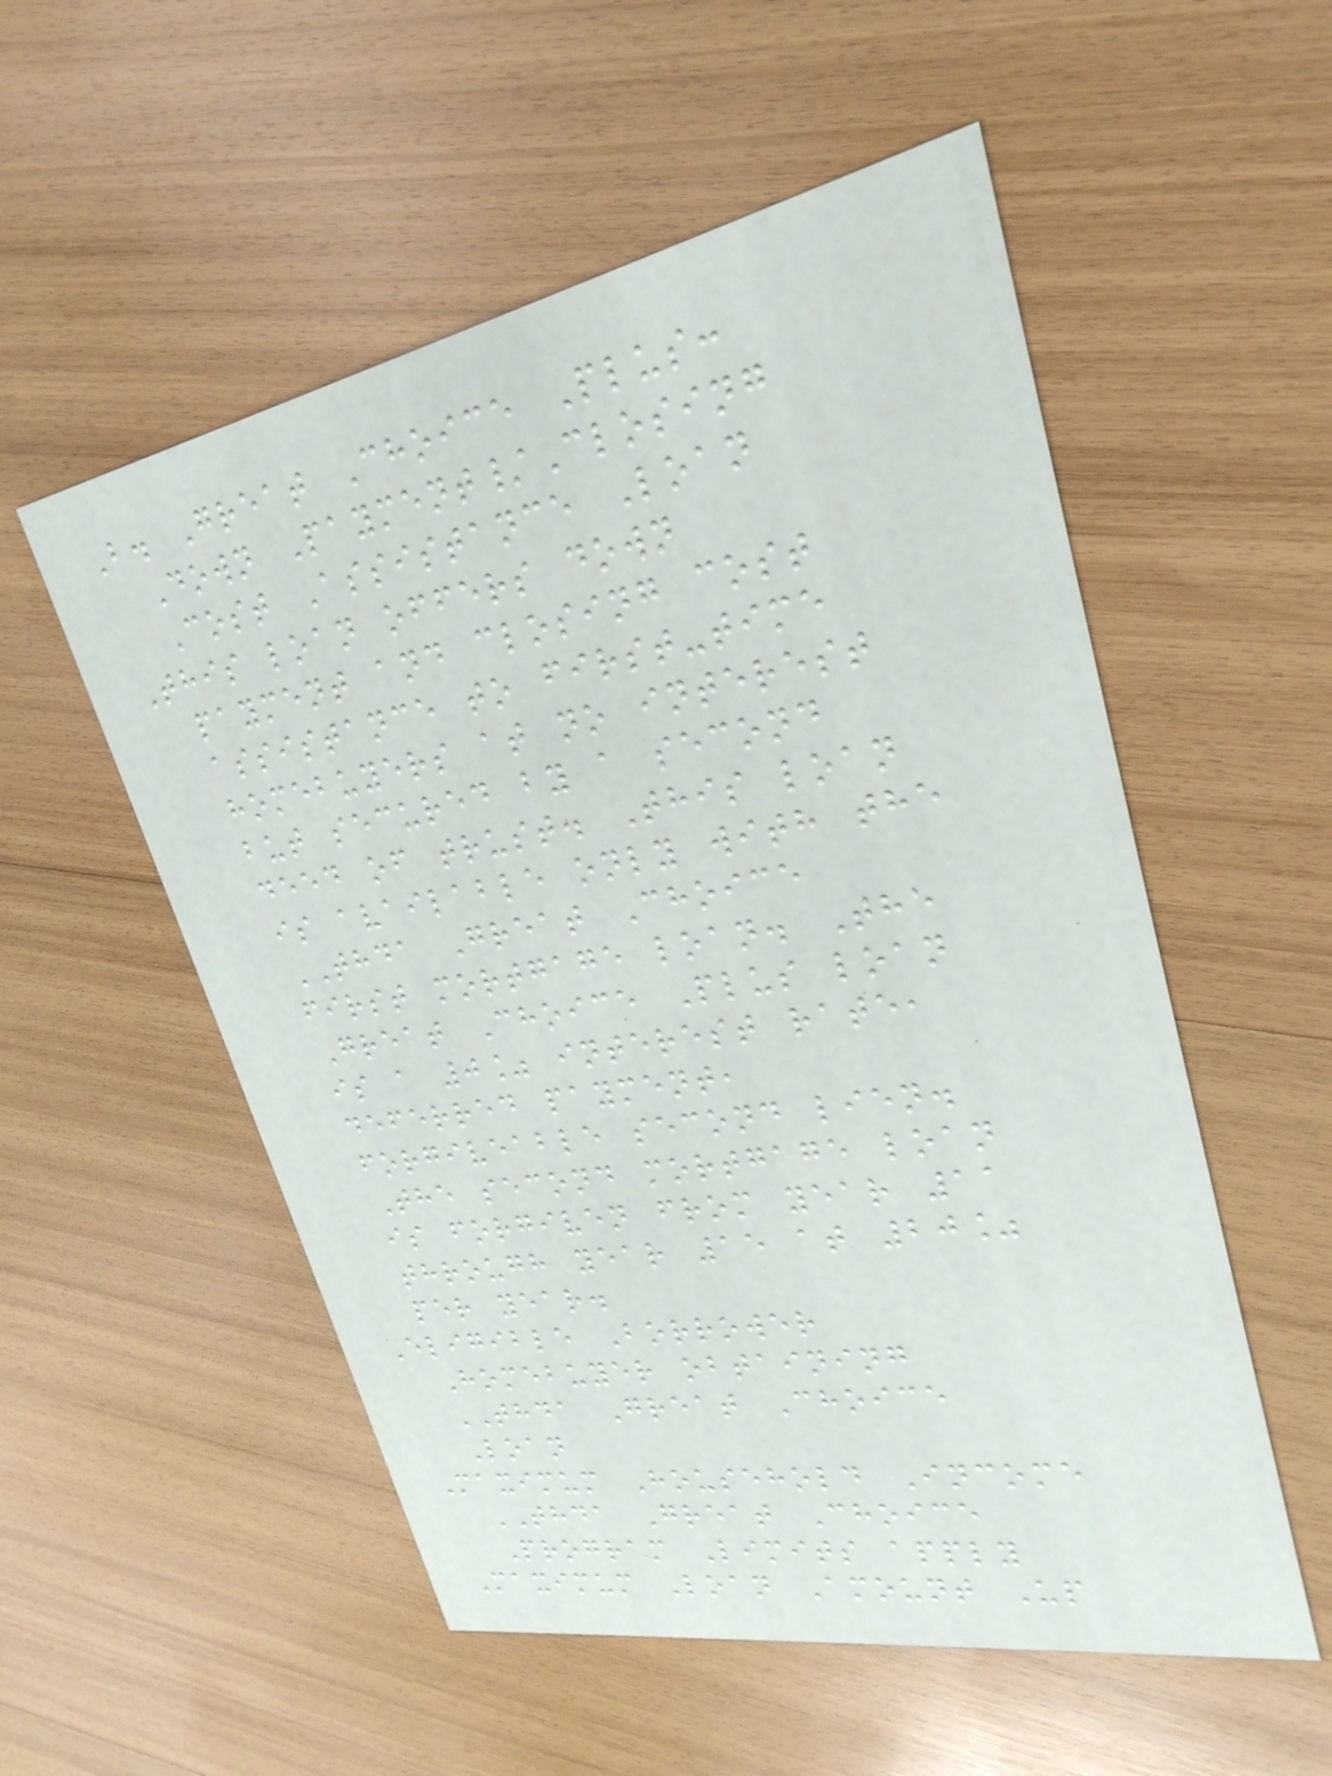B. Great Choice Plus:
Down Payment/Closing
Cost Assistance Loan
This loan offers down
payment and closing cost
assistance to first-time
homebuyers at no interest
but secured by a second
deed of trust. This loan
is available only with the
THDA Great Choice
first mortgage loan. The
Great Choice Plus loan
is a 0% interest rate,
deferred payment,
forgiveable second lien.
The second mortgage loan
is forgiven from year 11
through year 15 at 20%
per year.
Eligible Borrower
Homebuyer obtaining
THDA Great Choice
Loan
Maximum Household Income
THDA Great Choice
Program Limits apply
Maximum Loan Amount Up
